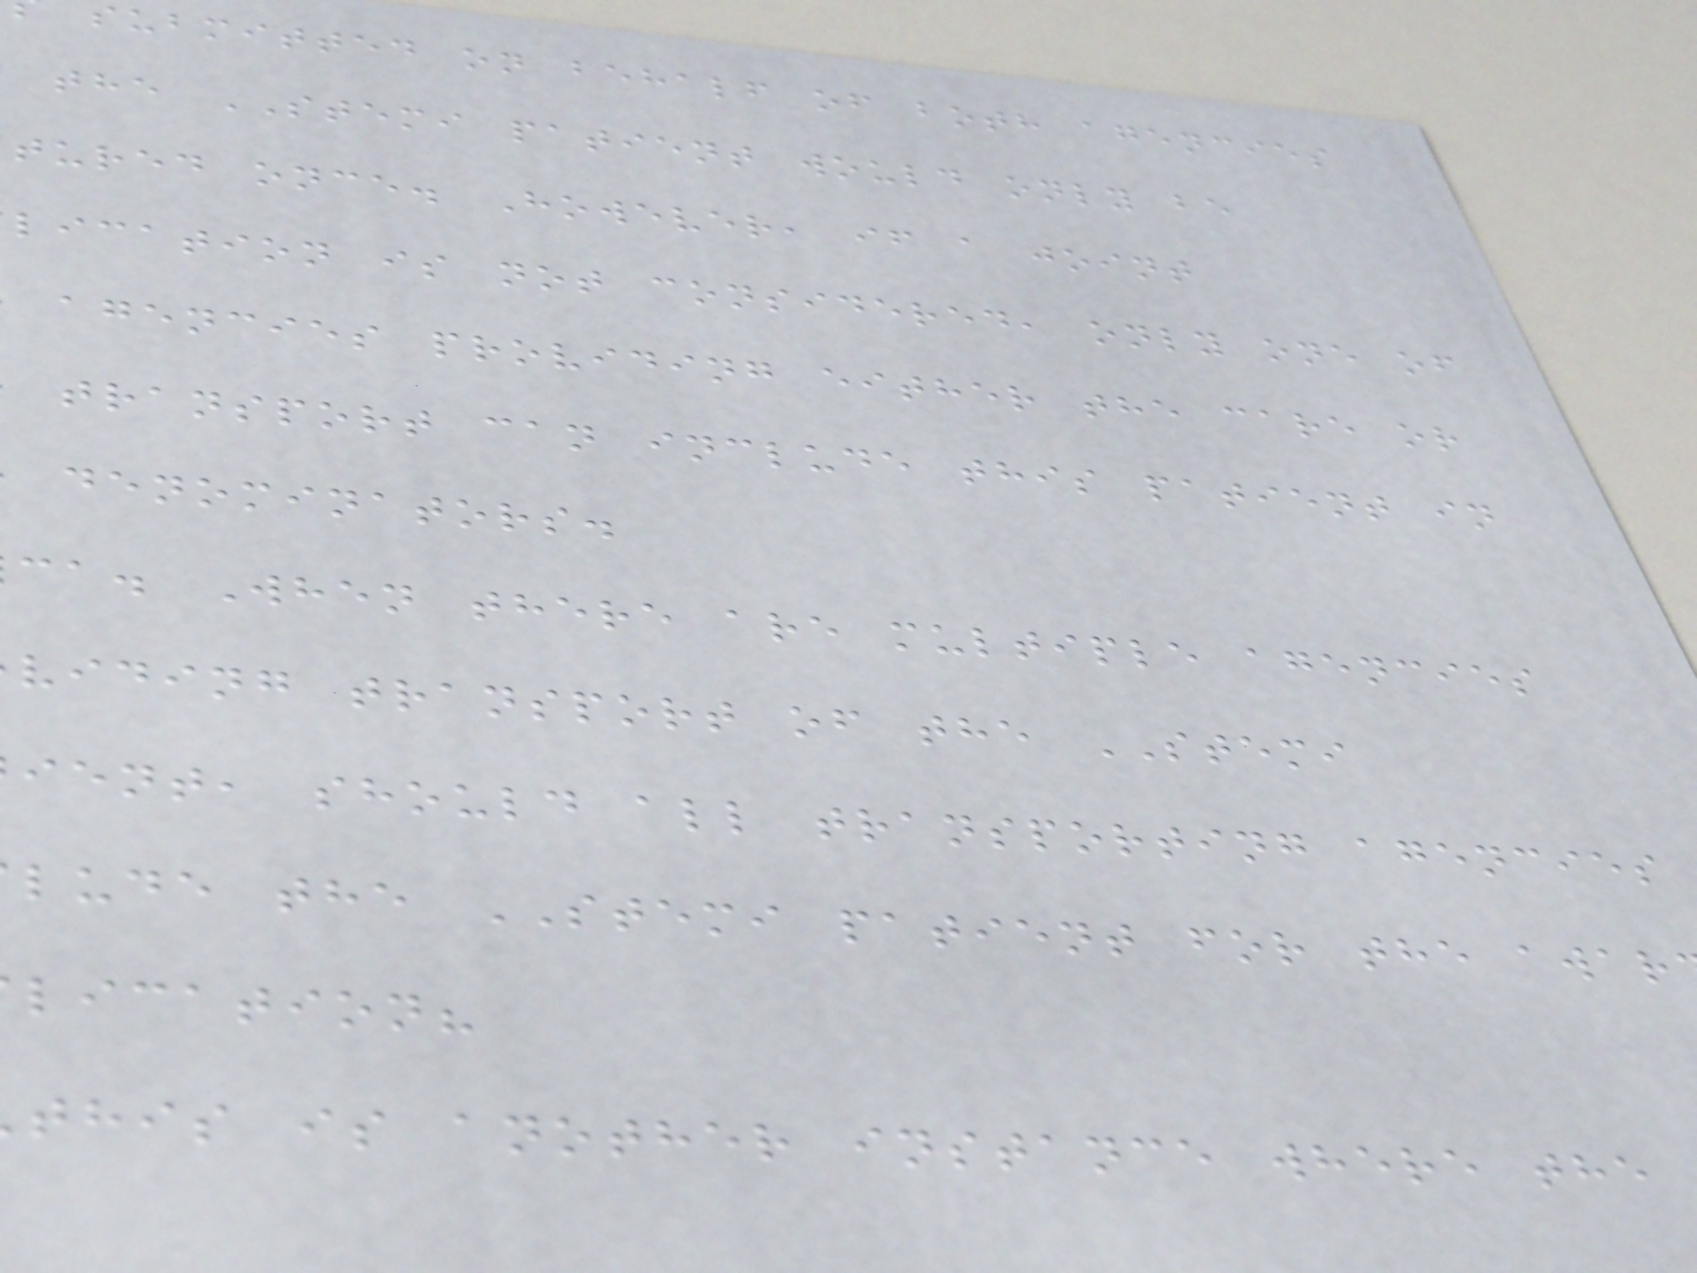submitted on behalf of both agencies
the STEMI patient would only be
tured once. However, if a joint
lication is not considered, only one of
agencies providing either the care or
transport can include this patient in
denominators.
ca. When there are multiple agencies
viding transport of the STEMI
ient, should all transporting agencies
lude the STEMI patient for the awar
lication?
this is another instance where the
